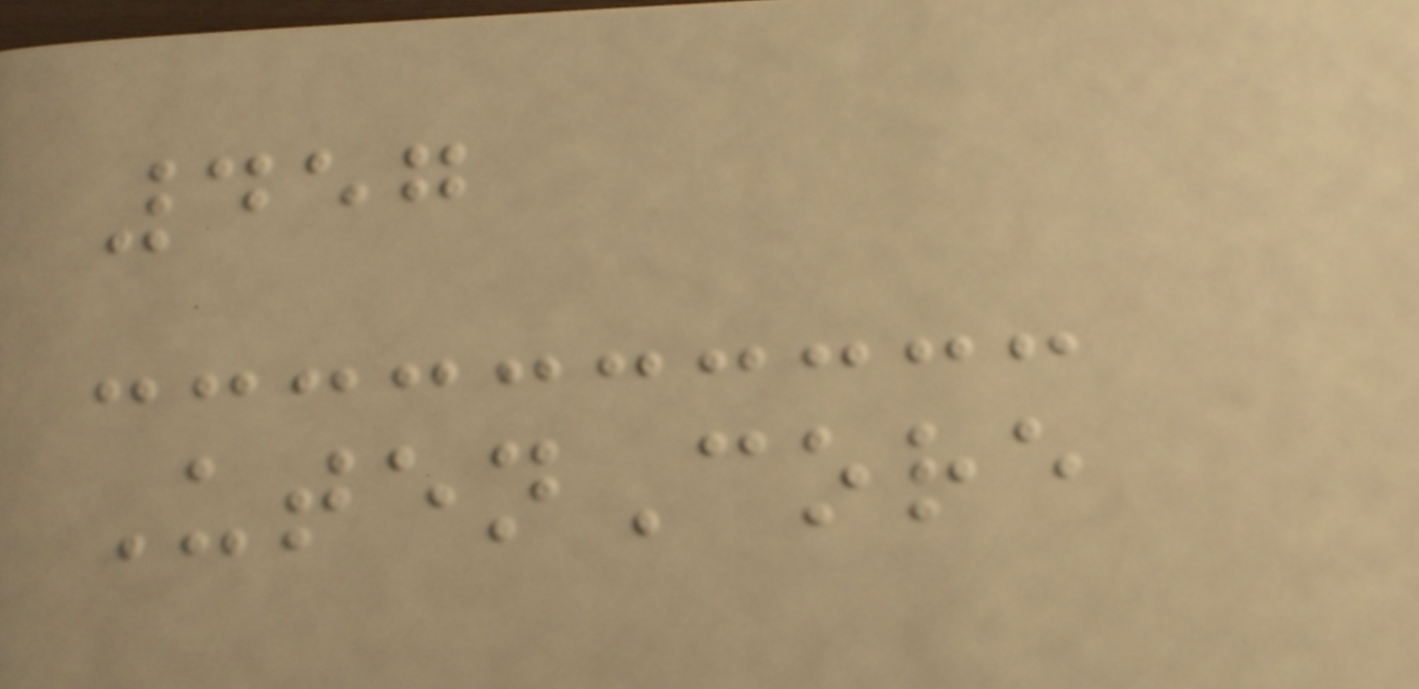457
UtenCore
